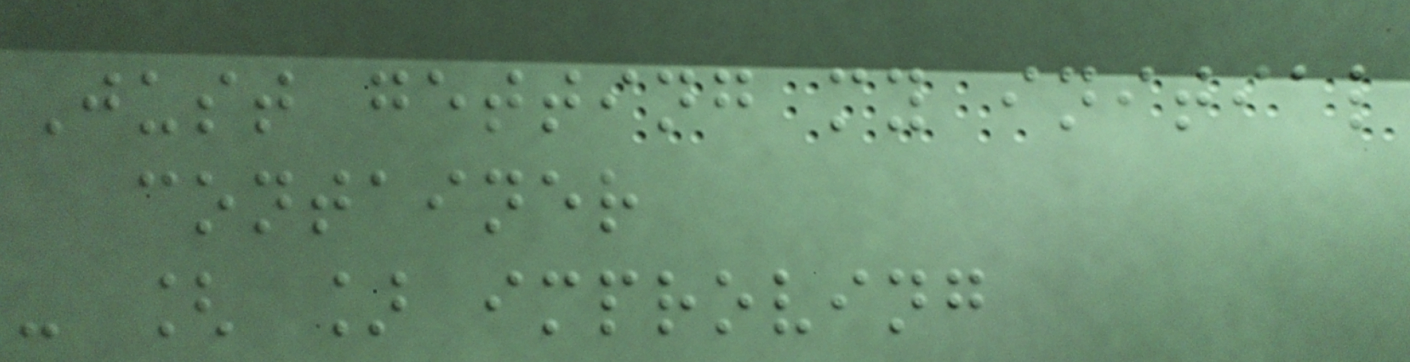Just getting my initial
container
- [ ] improving
